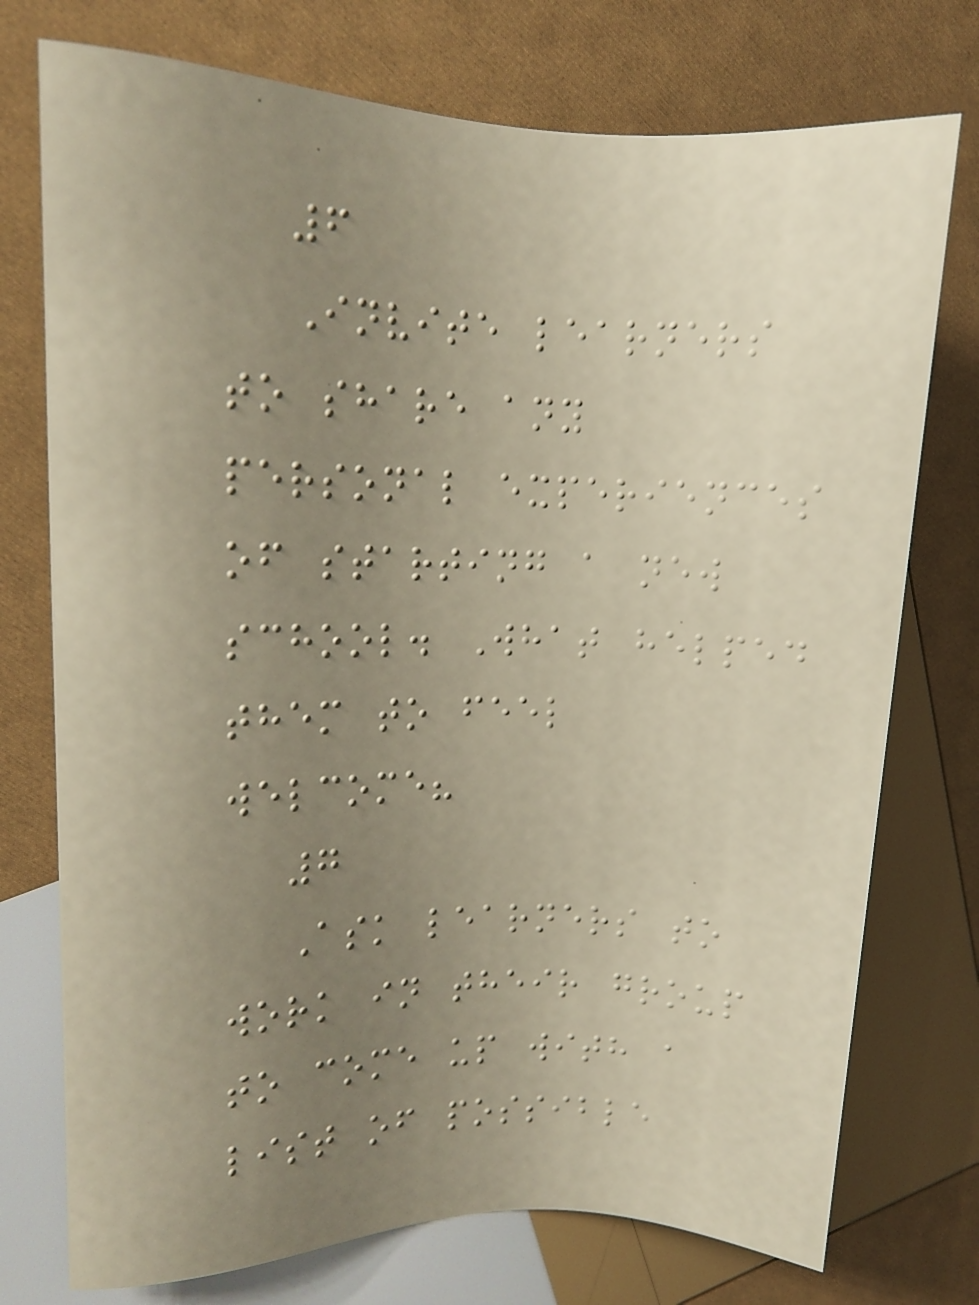6
Invite learners
to share any
personal experiences
of starting a new
school. What helped
them to feel
welcome?
7
Ask learners to
work in their group
to come up with a
list of possible
